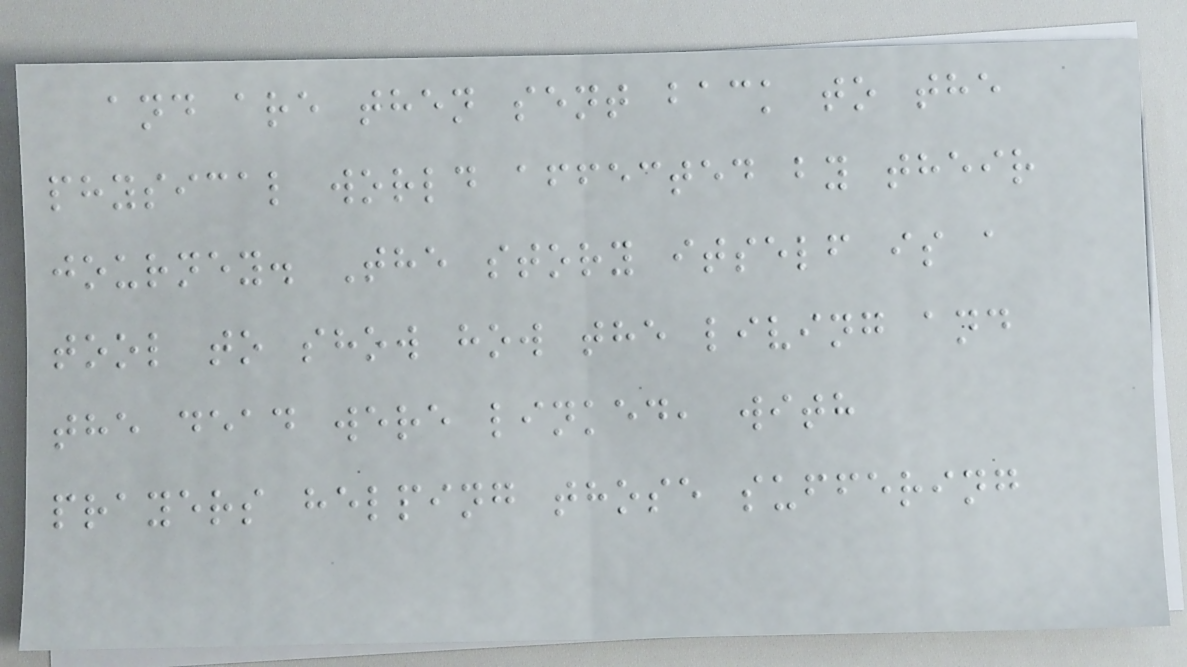and are then sent back to the
physical world affected by their
journey. The story itself is a
tool to show how the living and
the dead were linked, with
prayers helping those suffering
